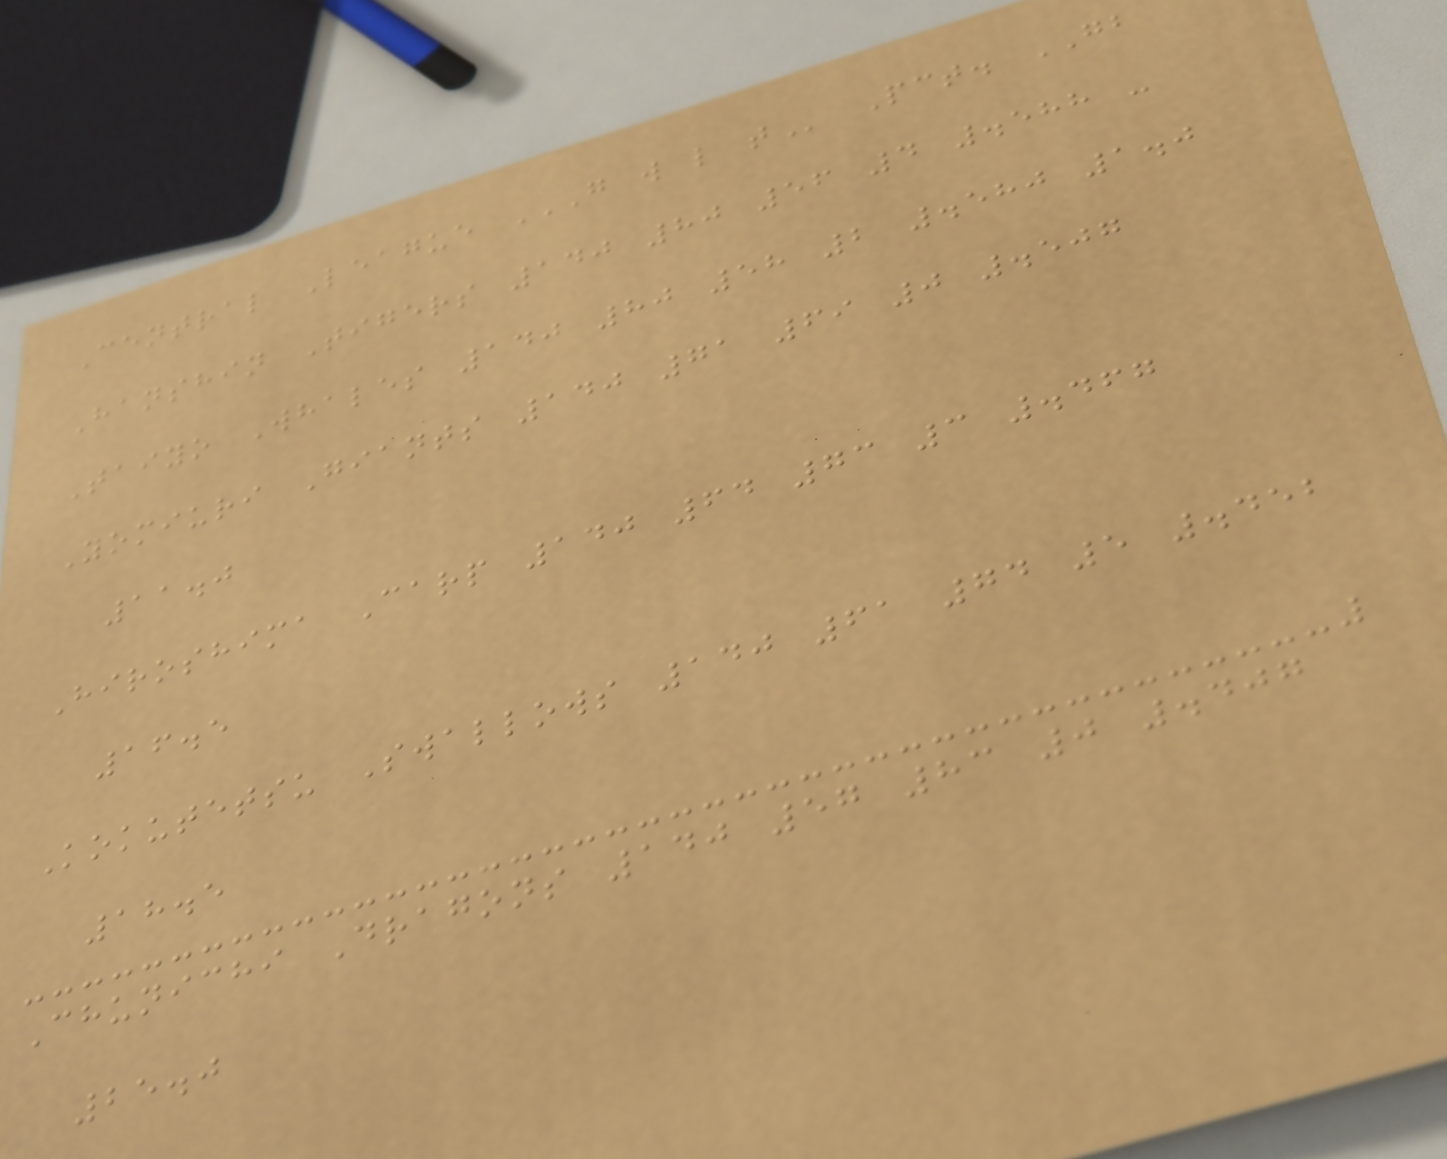Central League G W L T Pct. GB
Hanshin Tigers 140 80 56 4 .588 -
Taiyo Whales 140 80 58 2 .580 1.0
Yomiuri Giants 140 71 69 0 .507
11.0
Hiroshima Carp 140 64 73 3 .467
16.5
Kokutetsu Swallows 140 61 74 5 .452
18.5
Chunichi Dragons 140 57 83 0 .407
25.0
